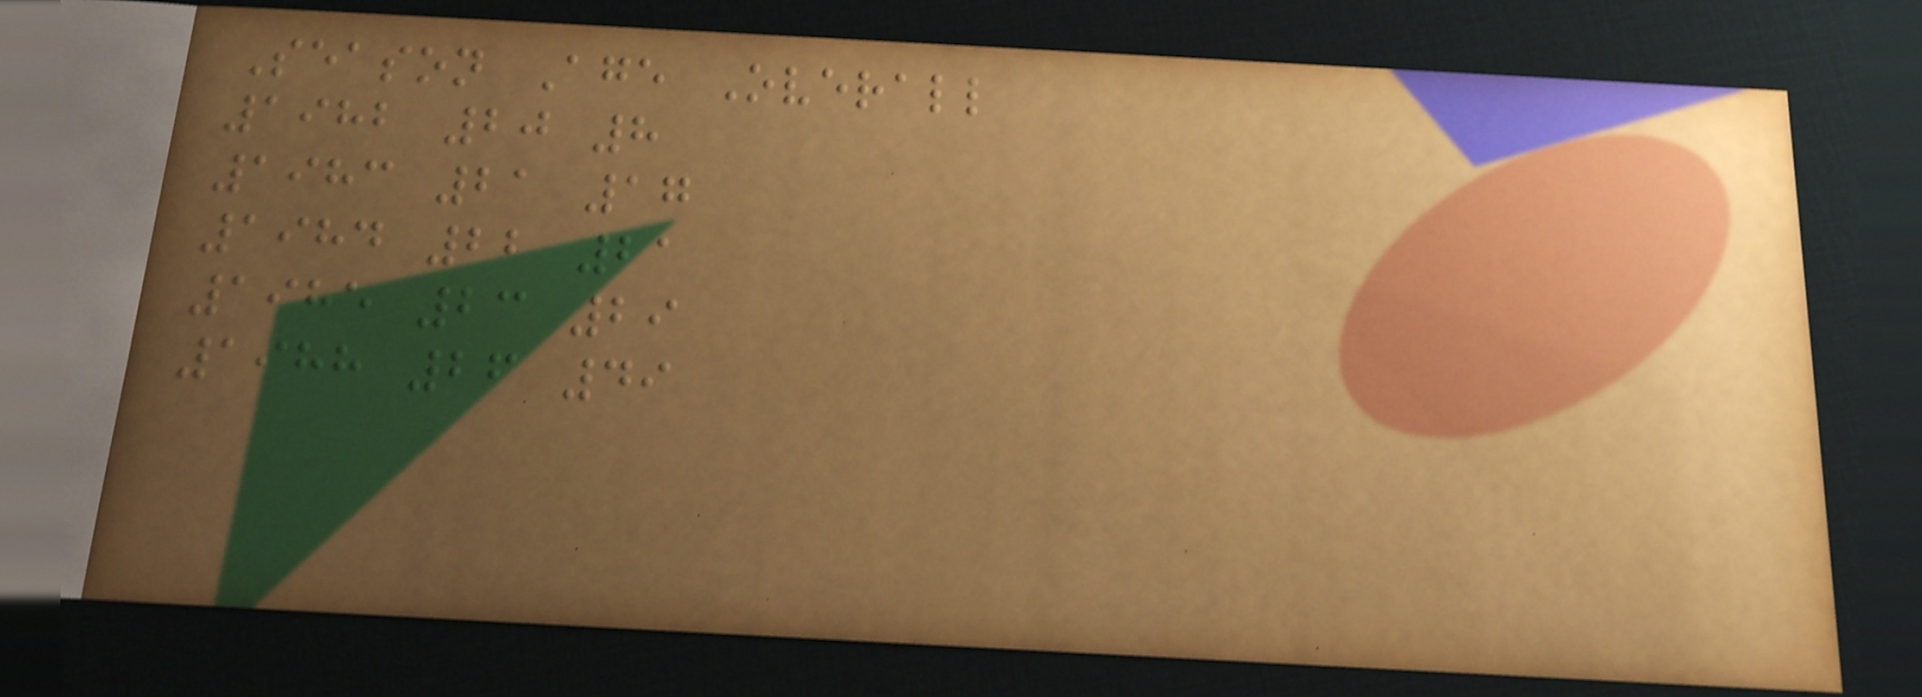Season Age Overall
1982 20 8
1983 21 17
1984 22 21
1985 23 29
1988 26 49
